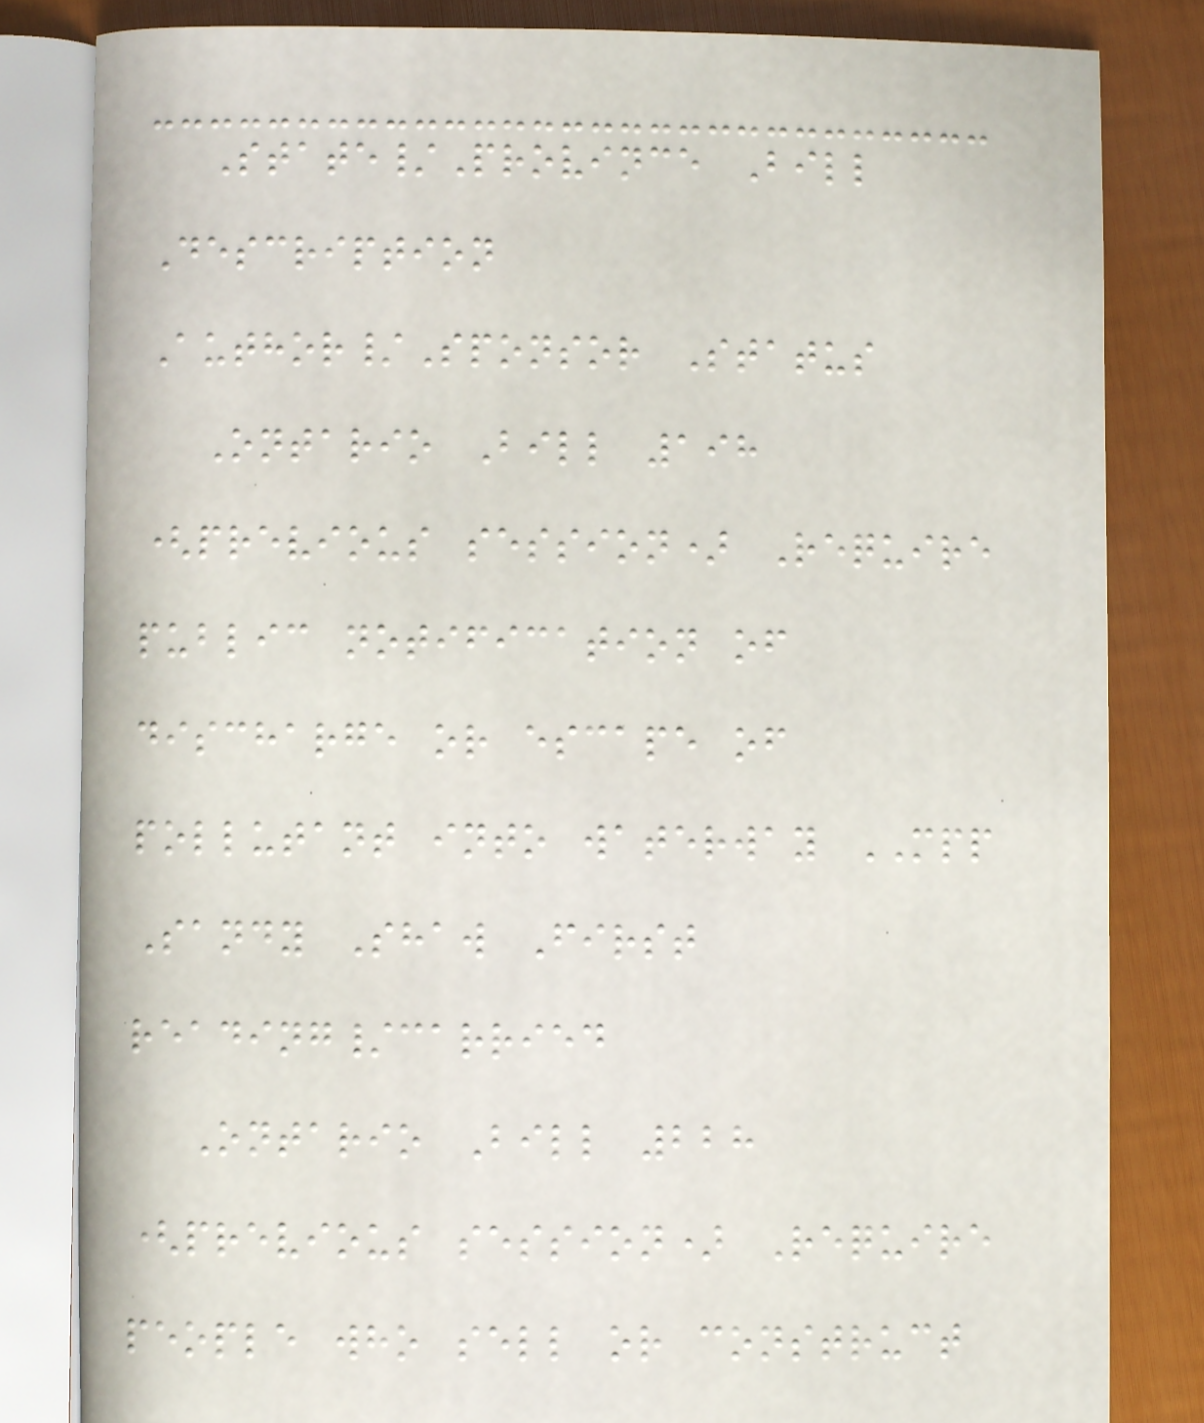State/Province Bill
Description
Author/Sponsor Status
Ontario Bill 198
(previous session) Require
public notification of
discharge or escape of
pollutant into waterway MPP
Sandy Shaw First
reading/carried
Ontario Bill 228
(previous session) Require
people who sell or construct
